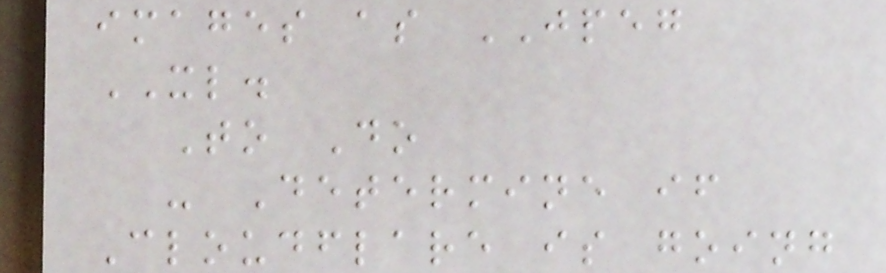images as JPEG
XL.
To Do
- Determine if
Cloudflare is going
